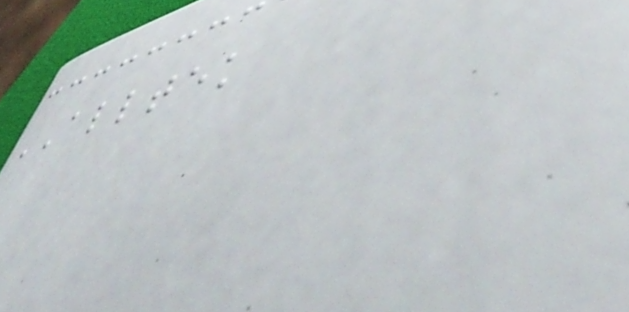ALLTEK
